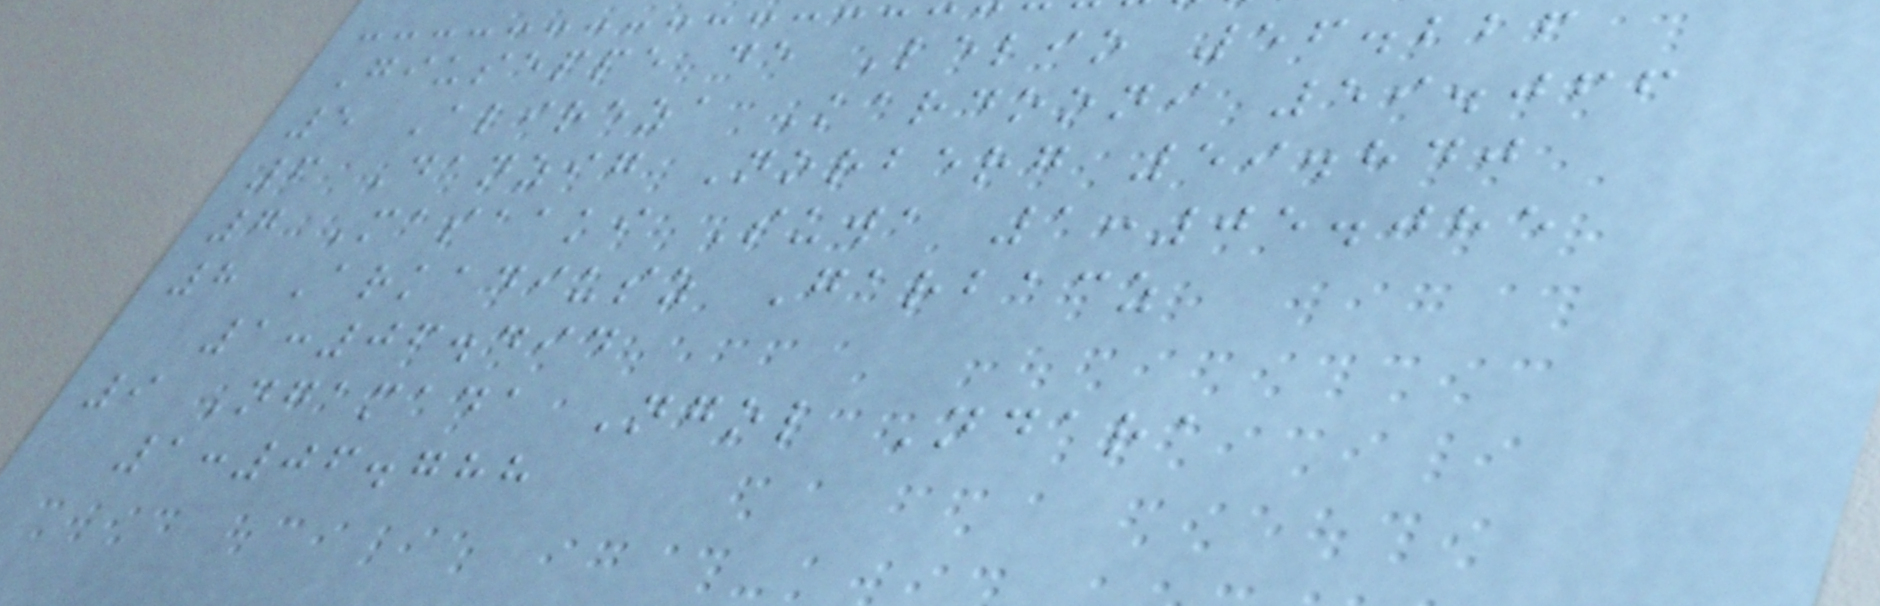Giuseppe de Lelio 56.226
5 Alireza Kardooni 59.066
6 Danzig Norberg 59.840
7 Masaaki Suwa 1:05.085
8 Arkadiusz Garbacz
1:06.494
9 Ngamada Ngol Ndara
1:06.788
